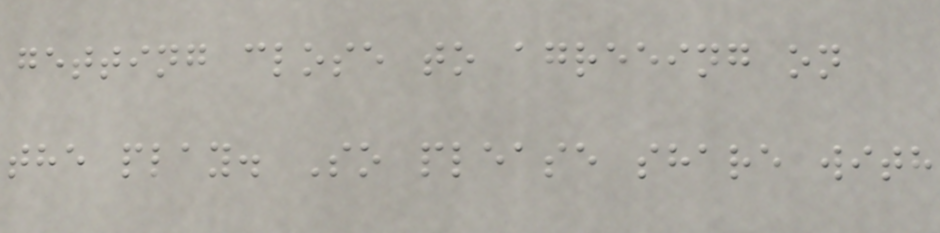getting close to agreeing on
the play. So please share with
